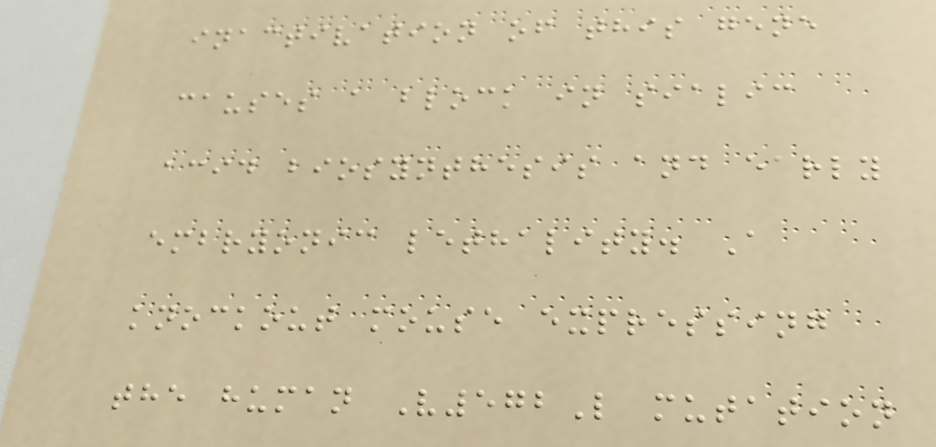inactivation of this gene
causes a block in sialic
acid biosynthesis and early
embryonic lethality. A
knockout mouse expressing
the human V572L mutation
